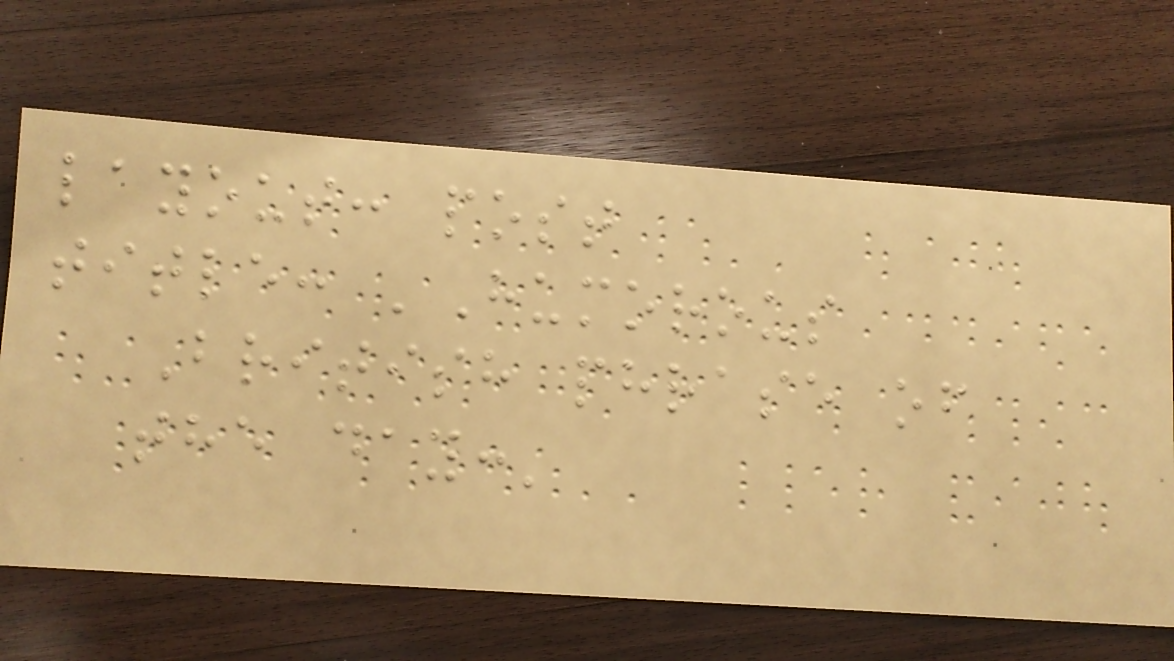layout: post
title: 'Humorous
British phrase of
the day:'
